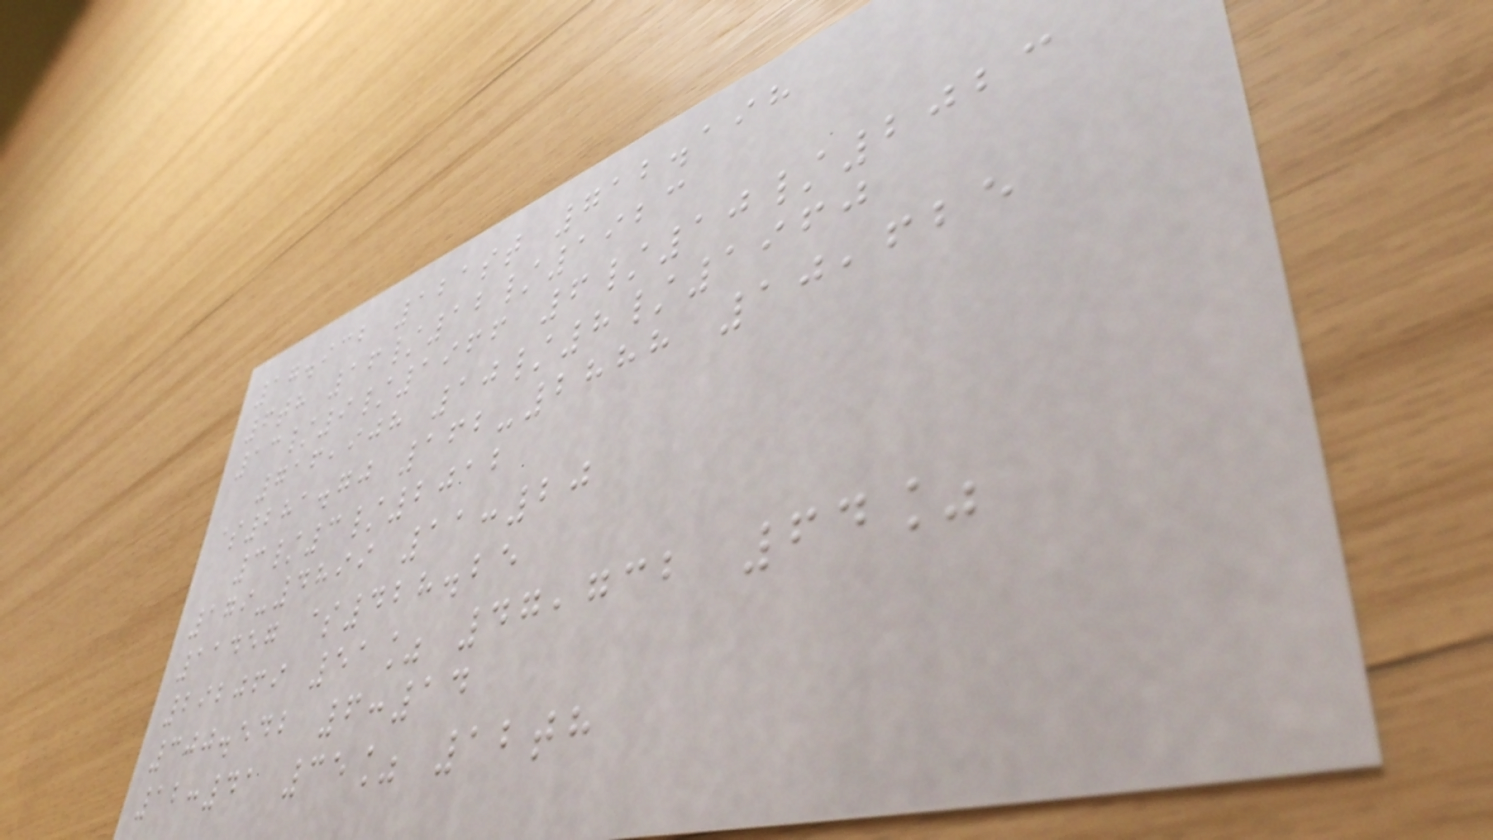17.932 121st 712.198
6th 16/12/1923
13/9/1966 6/10/2023
716,908 10/8/1960
$281.70 162-2888 10,625
3/3/2012
179-4899 11:20
11457 $428.25
292069 51% 47,732 64%
300.542 6:14
12:41 35% 12th
